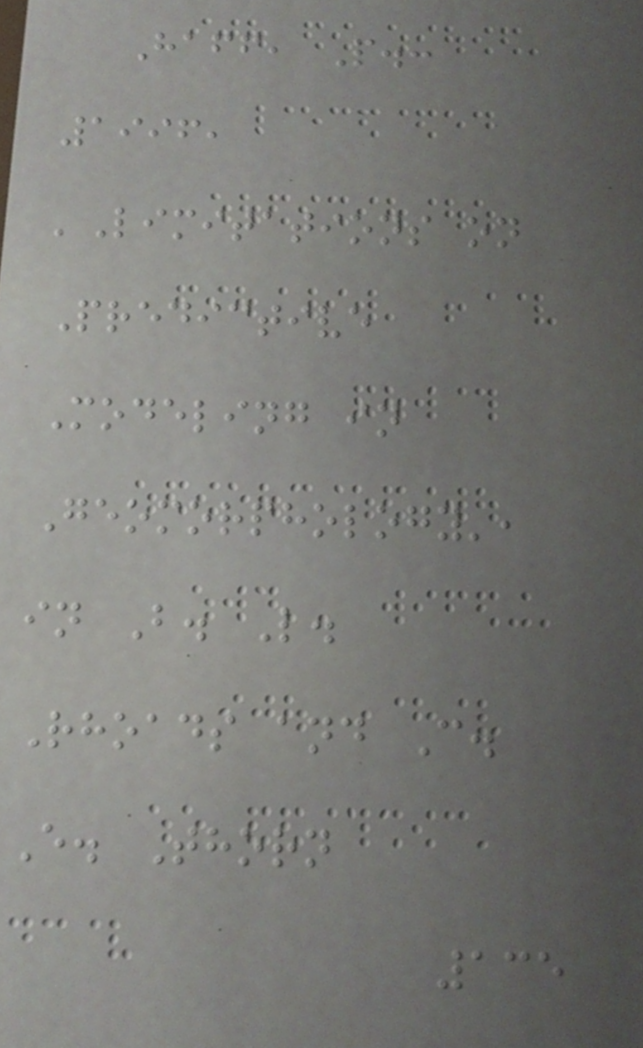Haff, P.:
1996,
'Limitations on
Predictive
Modeling in
Geomorphology',
in B. L.
Rhoads and C.
E. Thorn
135
